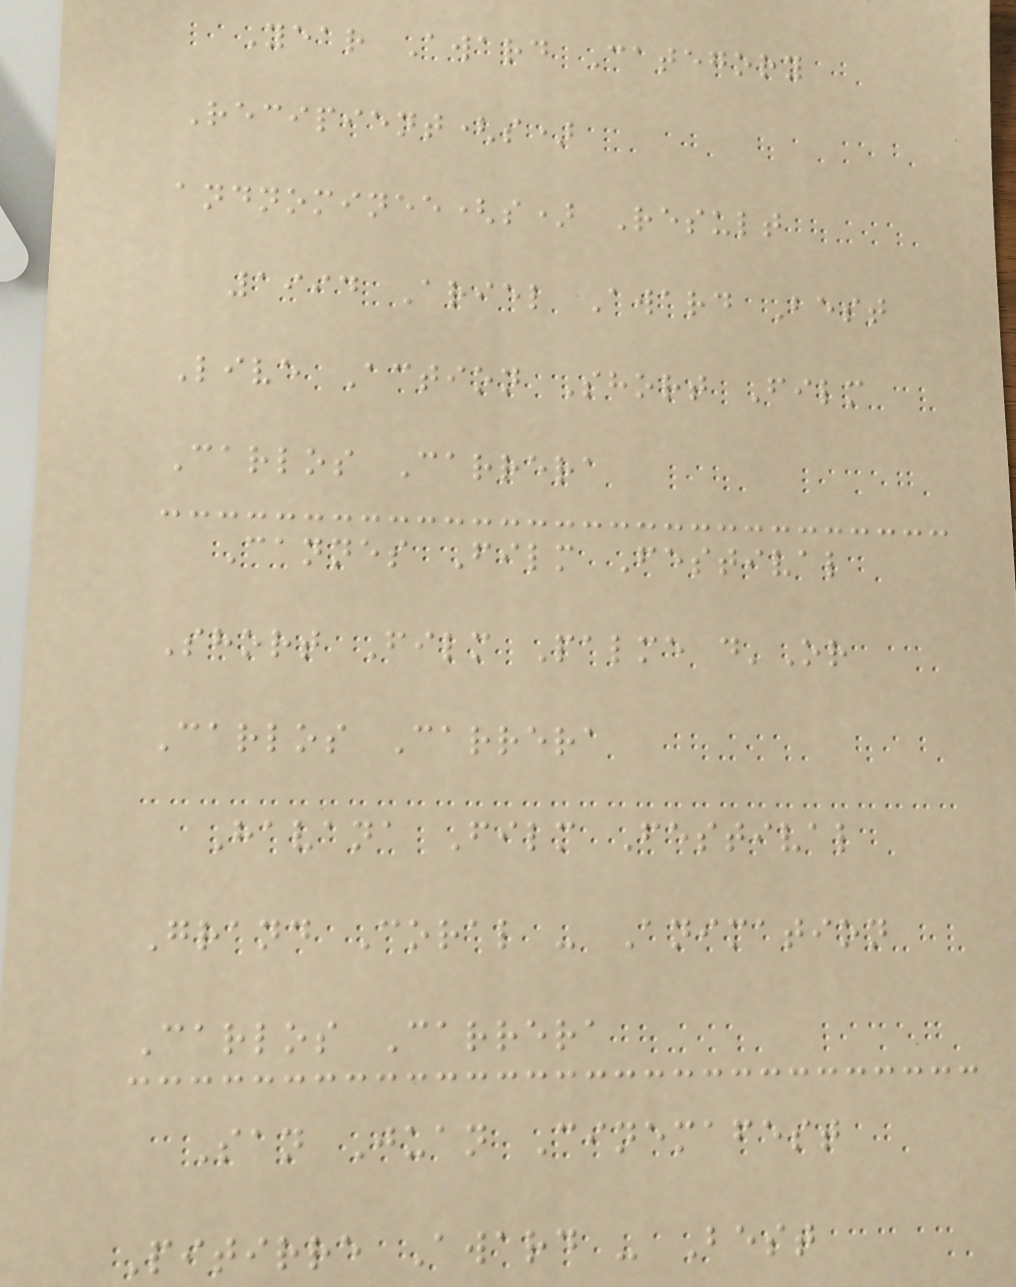Year Award Category
Recipient(s)
andnominee(s) Result
1994 Ariel Award Best
Live Action Short Film
Carlos Carrera
Cannes Film Festival
Short Film Palme d'Or
Carlos Carrera
Havana Film Festival
Grand Coral - Animation
Carlos Carrera
San Juan Cinemafest
Pitirre Award - Best
